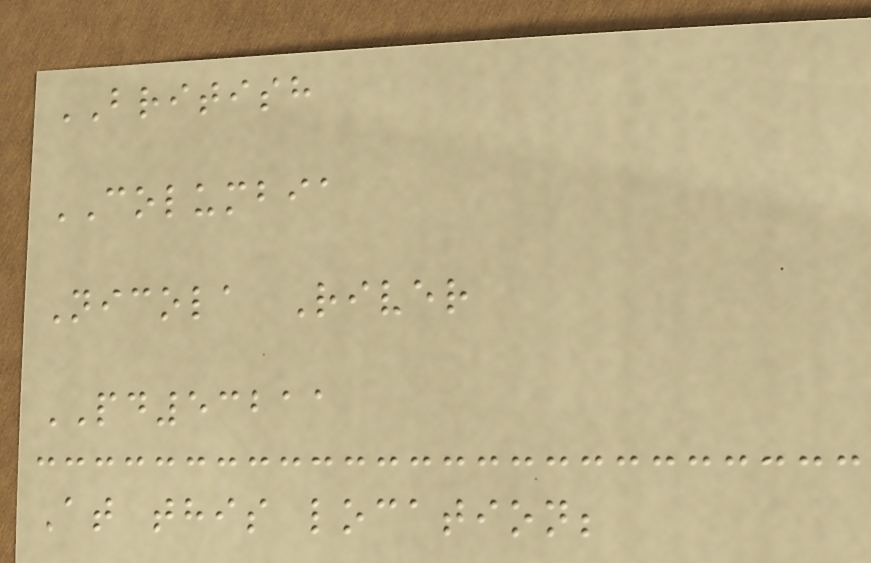BRITISH
COLUMBIA
Nicola River
PD53211
At this location;
